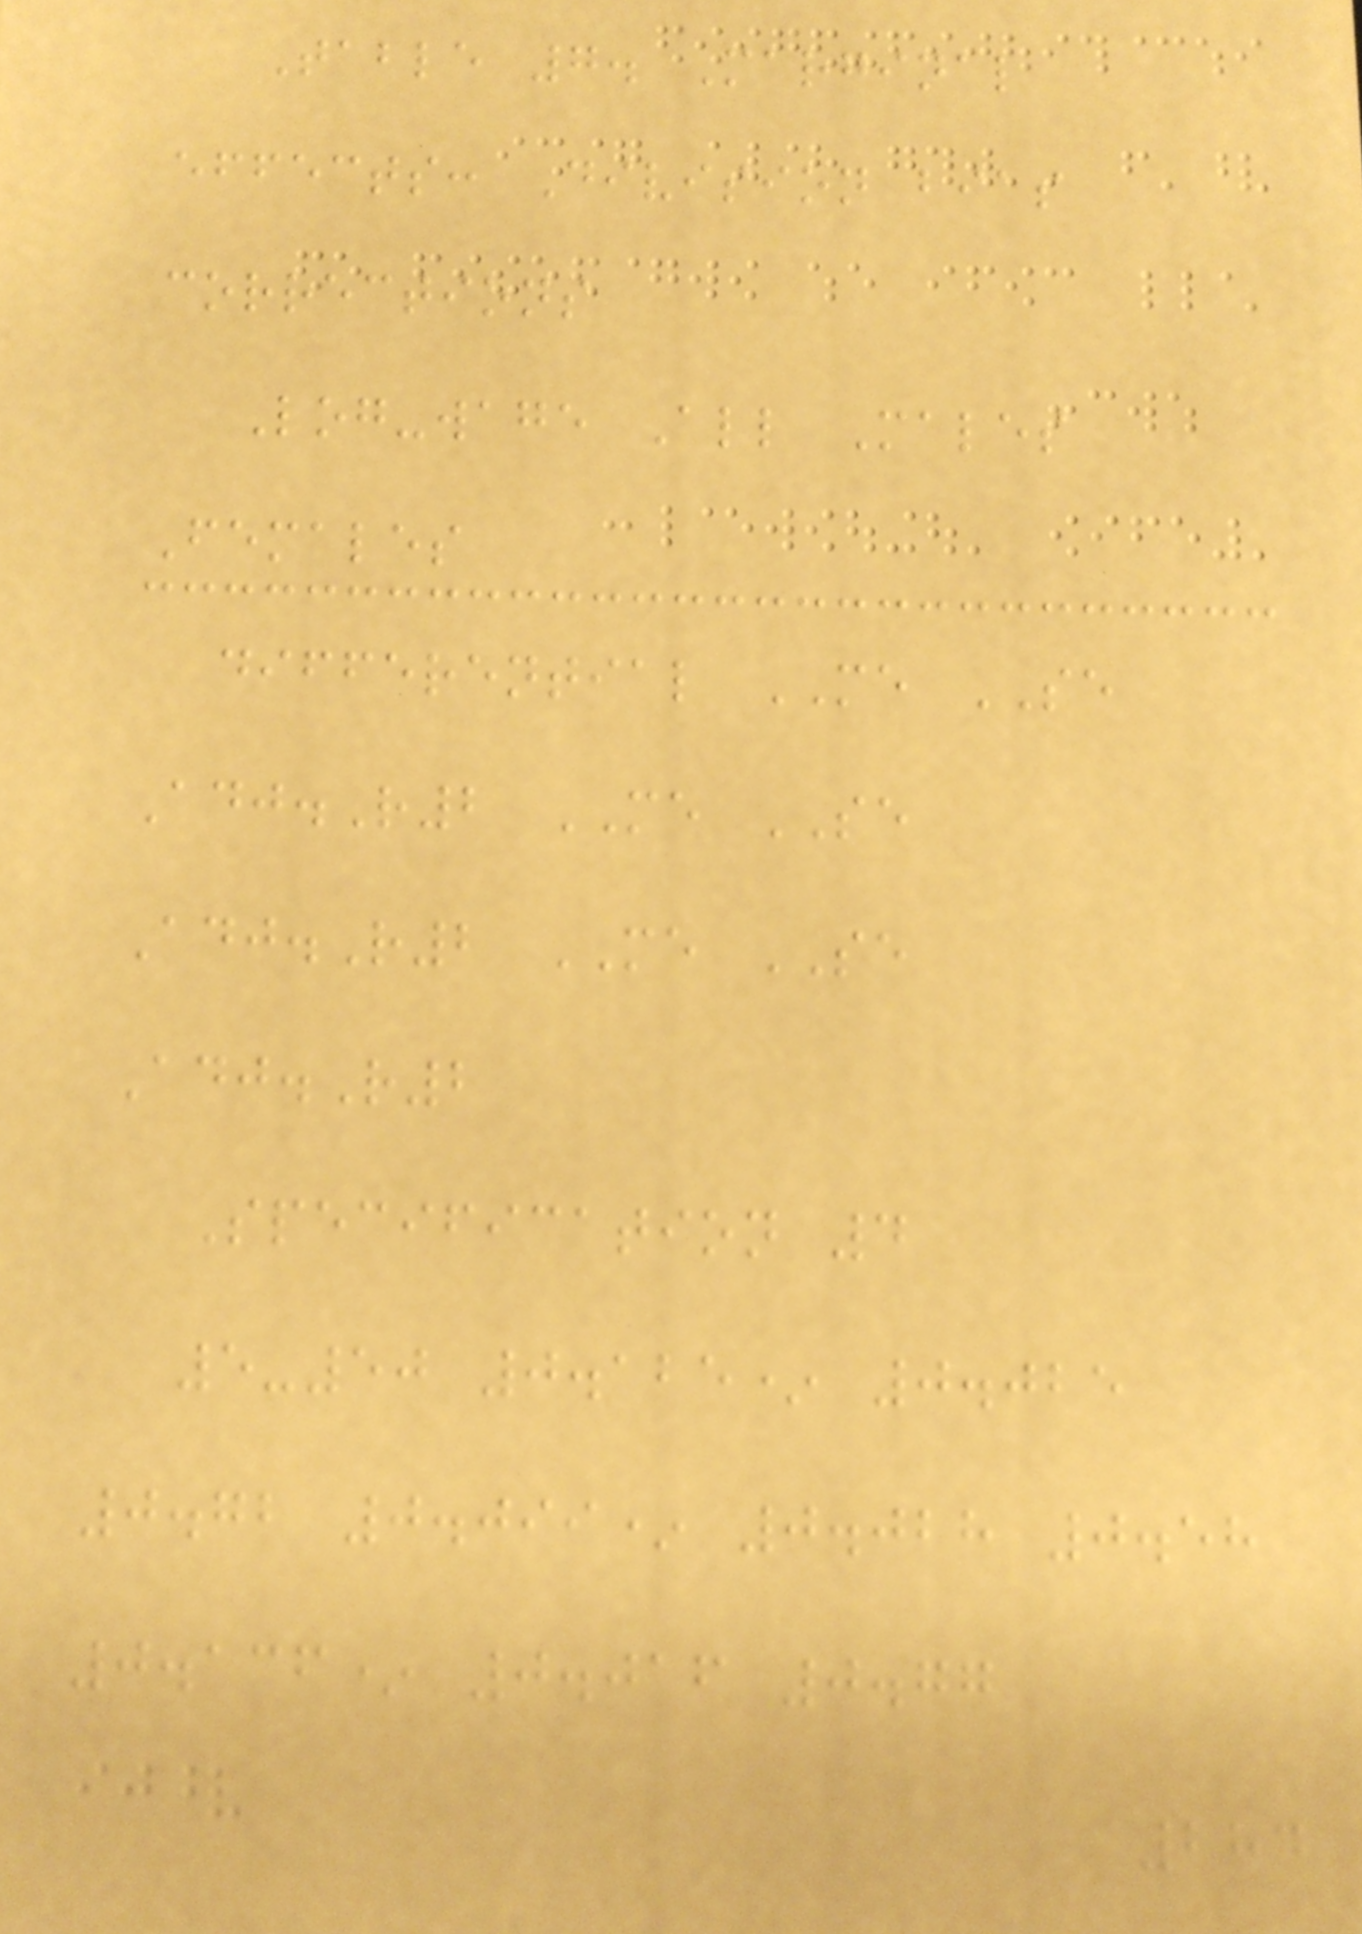Table 7. Marginal
effects: Division bias
corrections
Log-wage All Males
Females
differential ME SE
Adj.R2 ME SE
Adj.R2 ME SE
Adj.R2
Specification 4
5-50 0.125* 0.025
0.72 0.099* 0.028 0.58
0.136* 0.016 0.77
284
